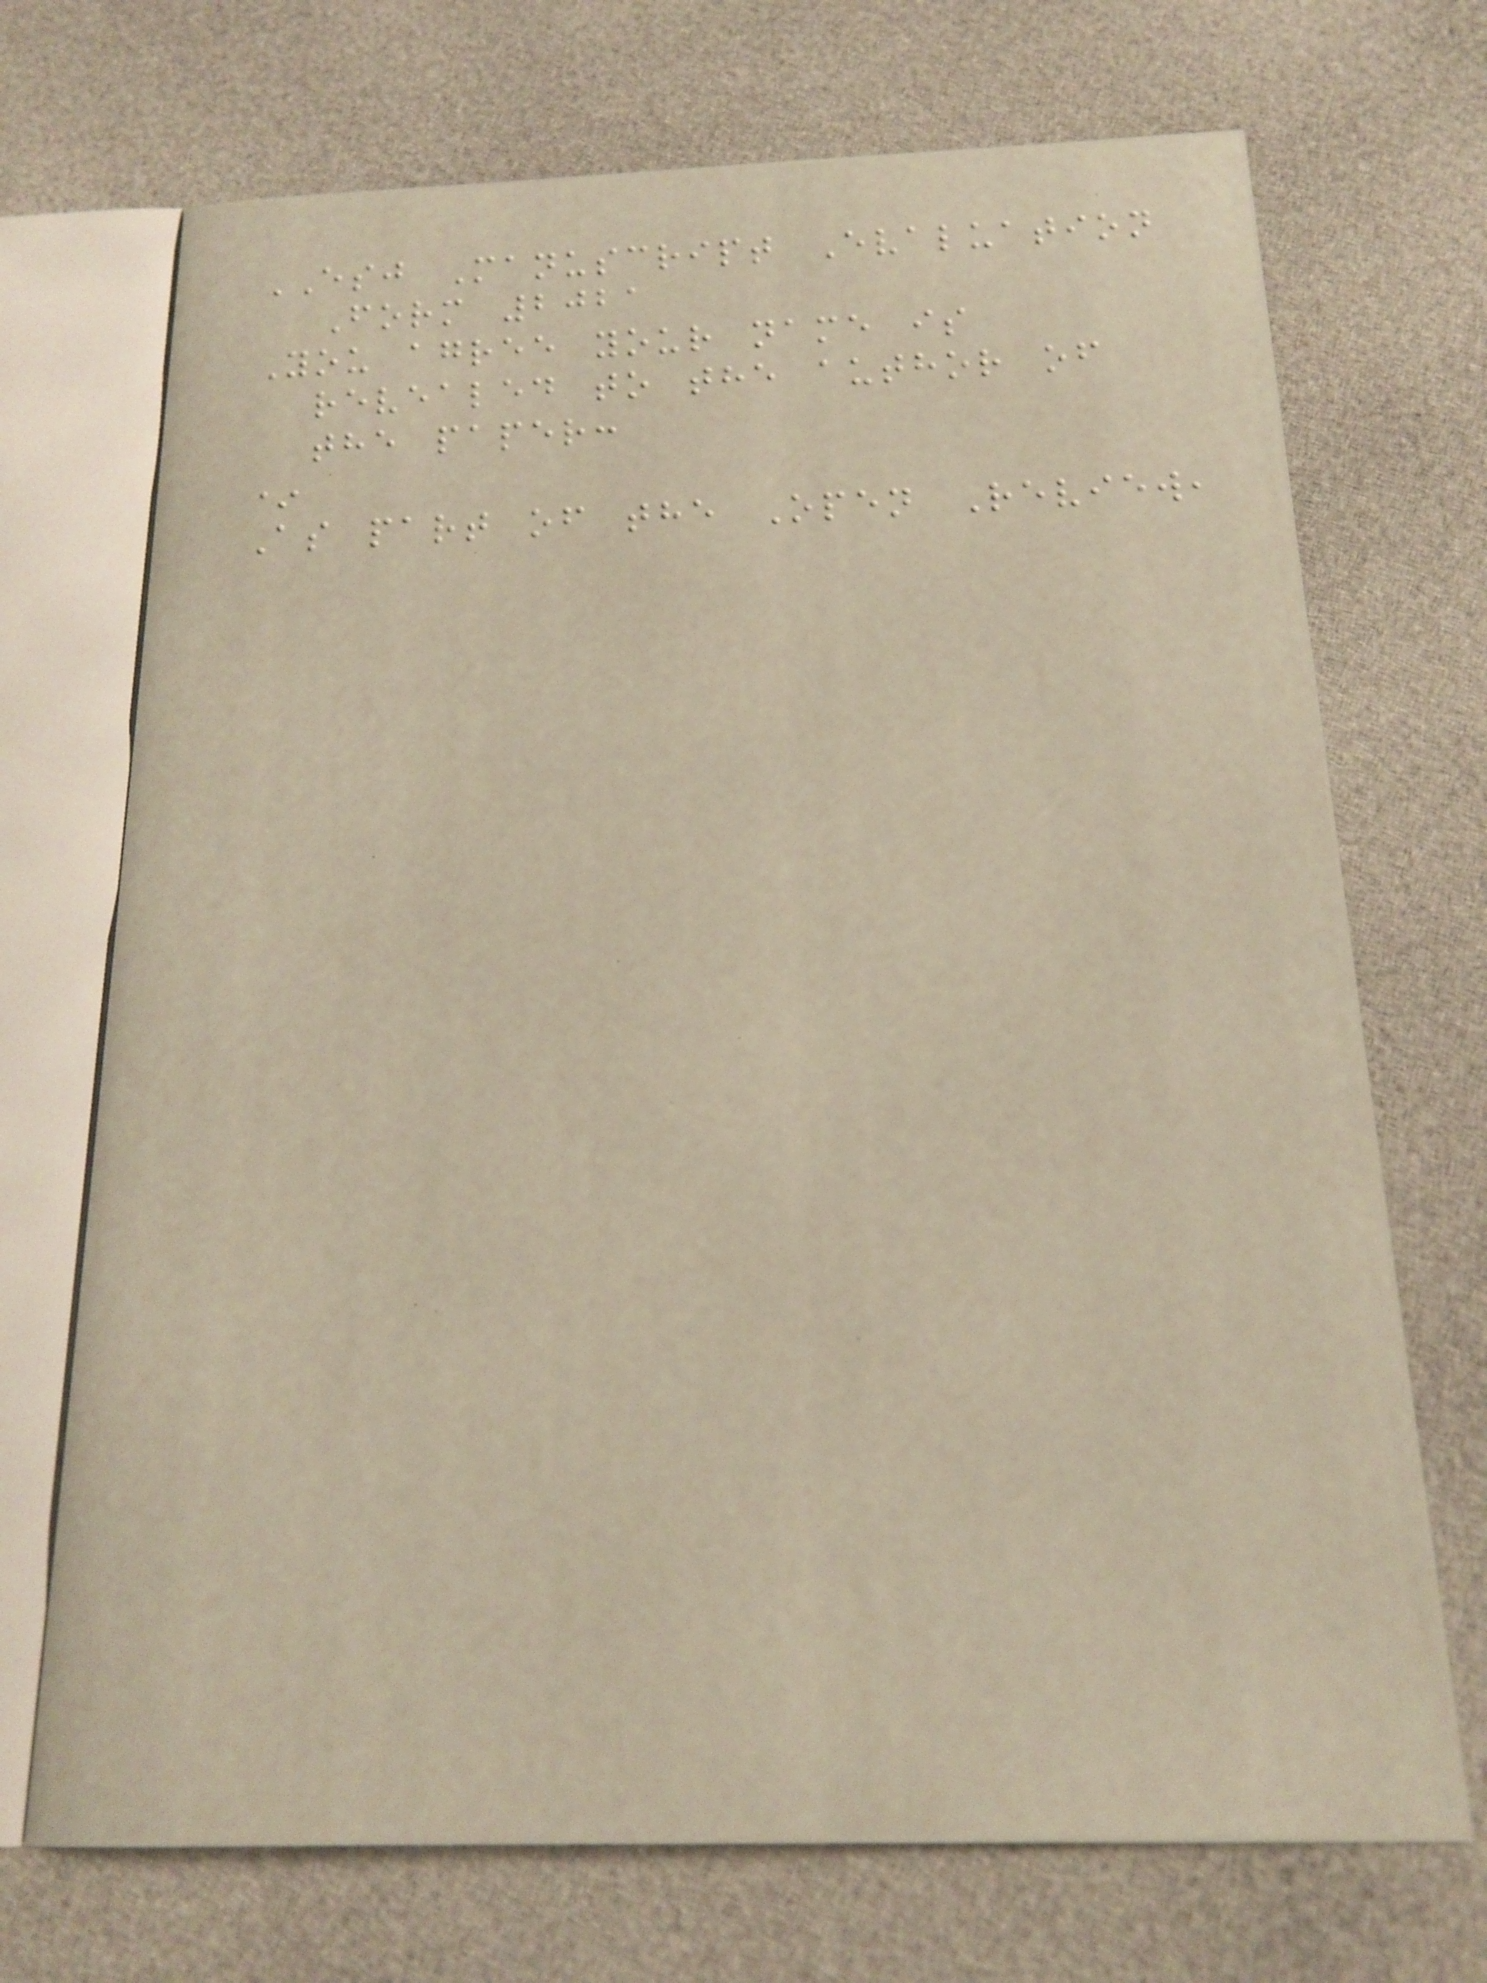ESJ Manuscript Evaluation
Form 2021
You agree your name is
revealed to the author of
the paper:
*
As part of the Open Review,
